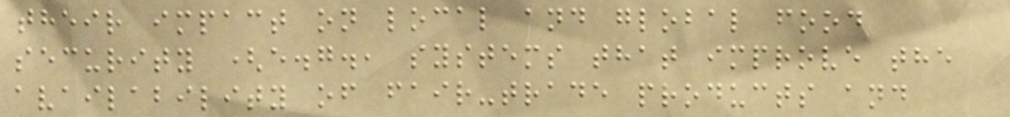their impact on local and global food
security (e.g., systems that improve the
availability of fair-trade products and
